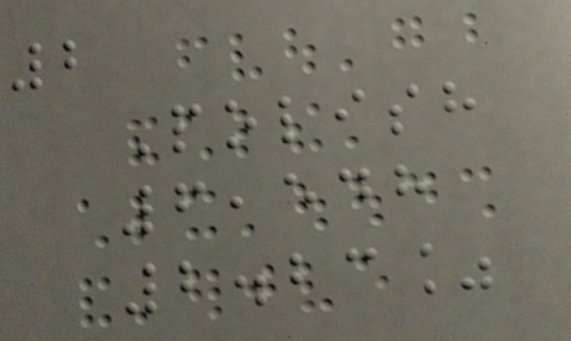2
Polish
6,548
2.23%
